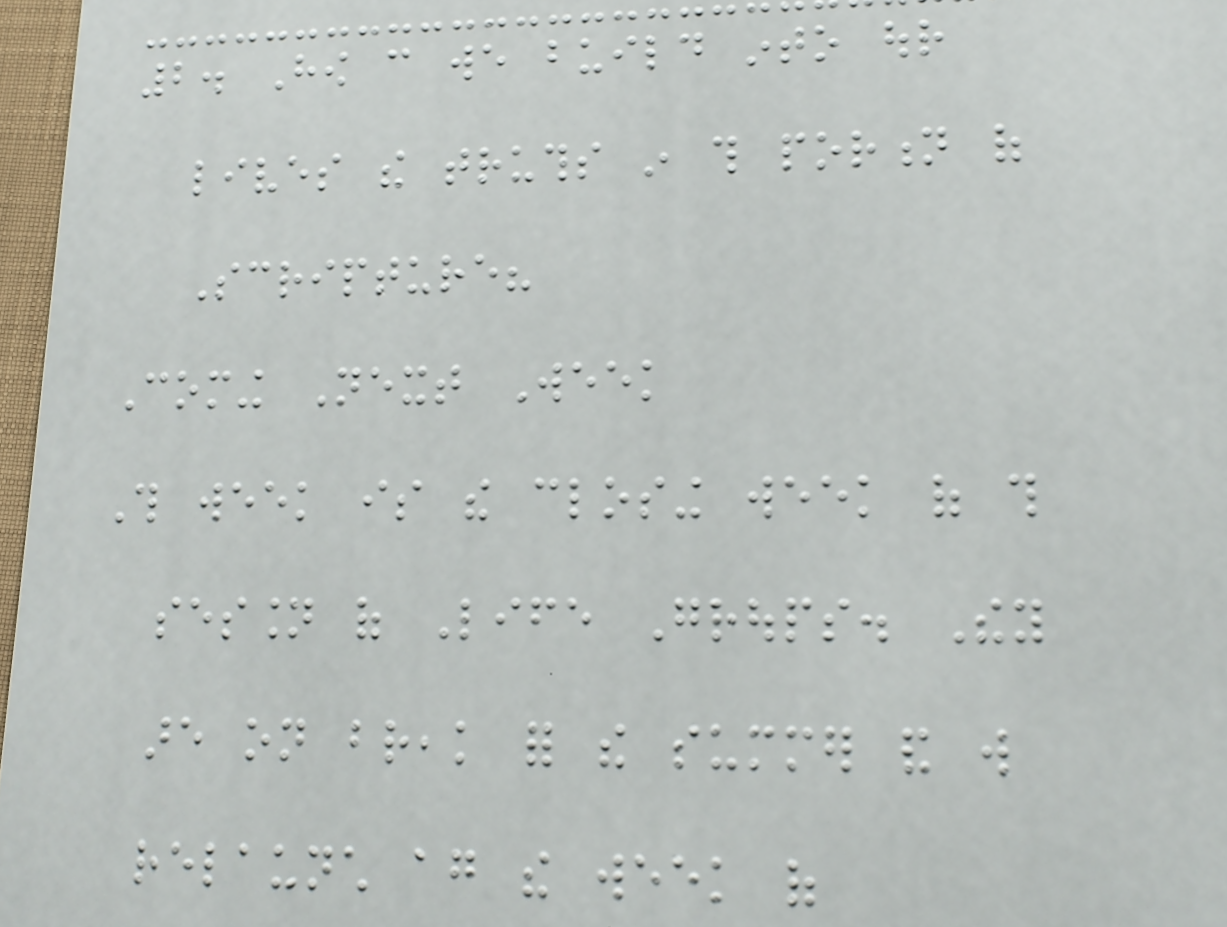2. How can we build into our
lives the truths in this portion of
Scripture?
Coming Next Week
This week is the closing week of this
session of Life Groups. They
are on break for the summer and will
relaunch again the week of
